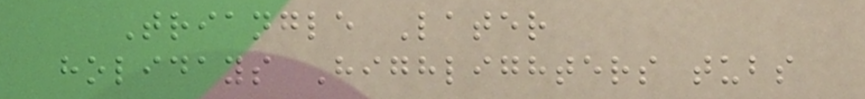Triangle Later
holidays Highlighters tubs
